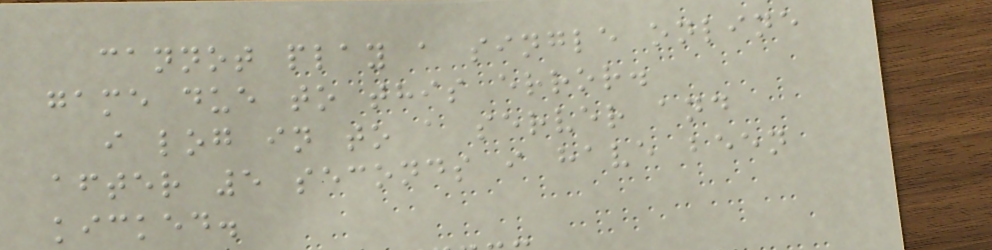cannot play a single online
game due to this error.
i log in to a server and
after 5 seconds i have been
kicked.
